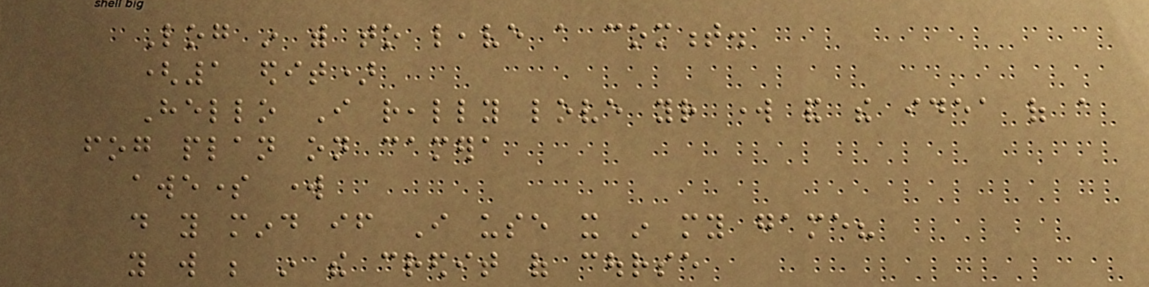Log in with to leave a comment.
(1 edit)
Hello I really love your work and the idea of a
fog plan on camera
awesome work
do you mind if I use it in my game?
you will be in the credit of course
